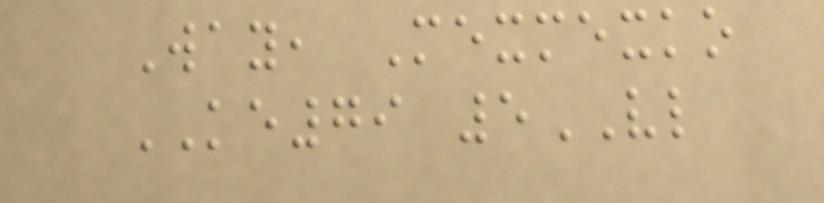Way, Mexmexko
KE79 5VL
